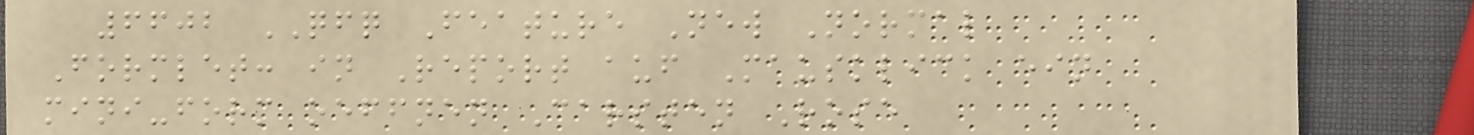6602 QFQ Feature New Normal
Formlet: in Report auf Mausklick ein
mini-form oeffnen Carsten Rose
